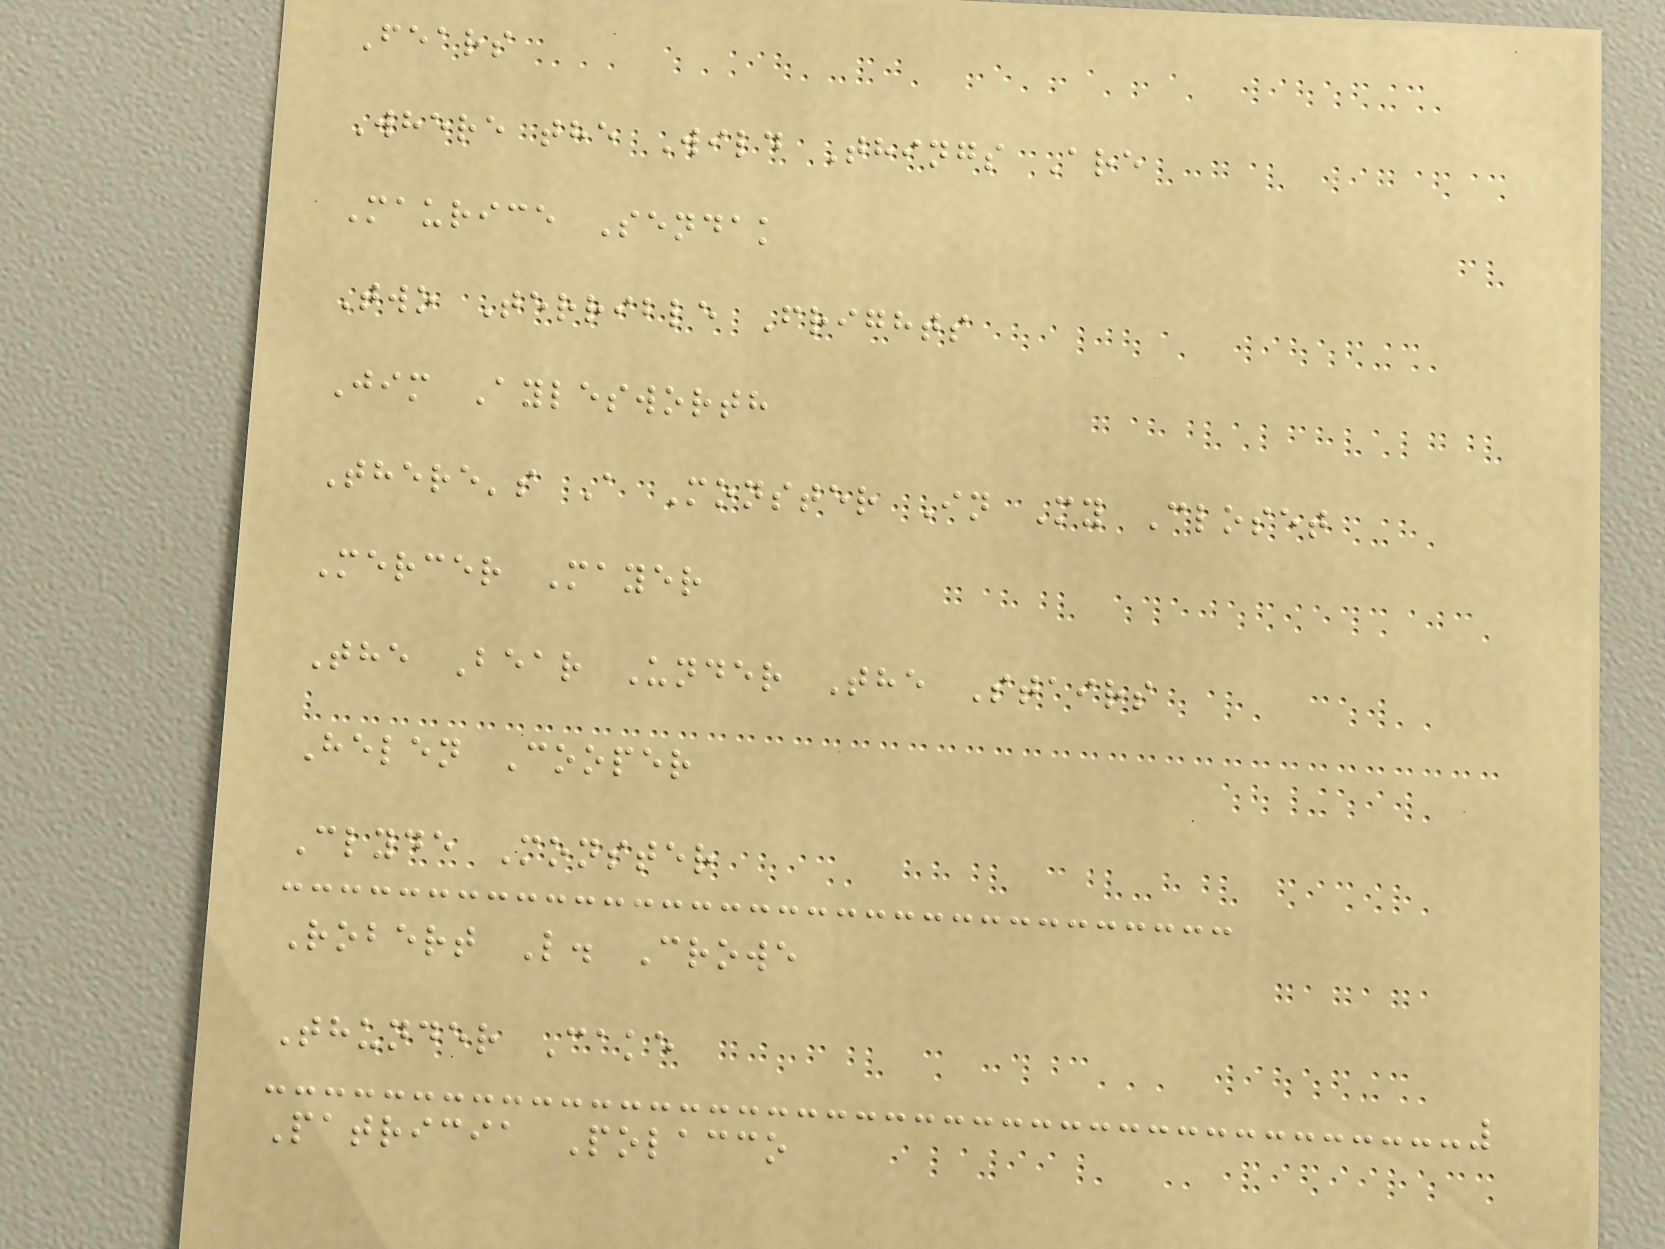Fears
Where the Wild Things Are
Maurice Sendak
Two Terrible Frights
Jim Aylesworth
There's A Monster In My Closet
Mercer Mayer
The Bear Under The Stairs
Helen Cooper
Clyde Monster
Robert L. Crowe
Thunder Cake
Patricia Polacco
